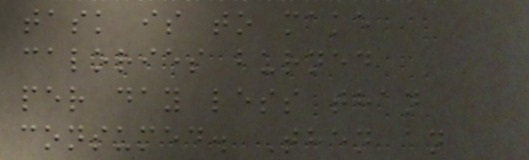task is to make
calories burned
per day less than
consumed. Then an
